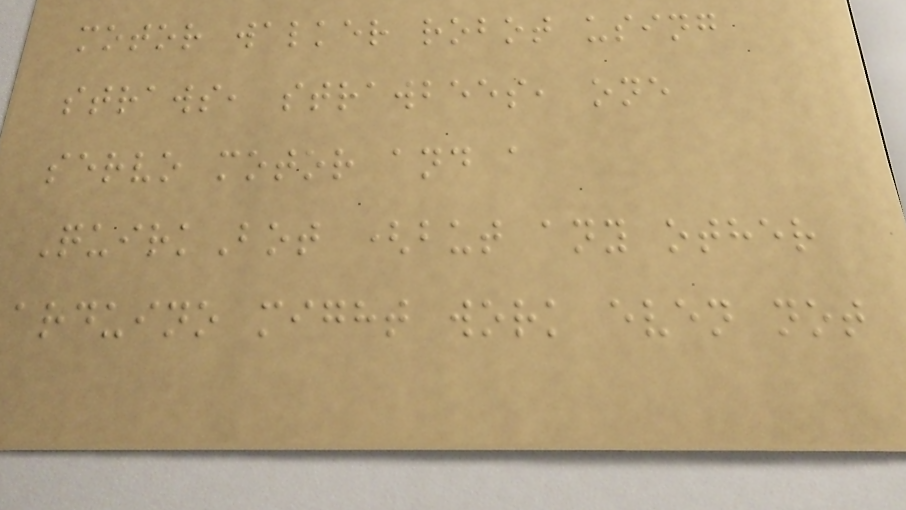motor walker robot using
straws, strawbees, one
servo motor and a
QuirkBot (but any other
arduino might work even not
